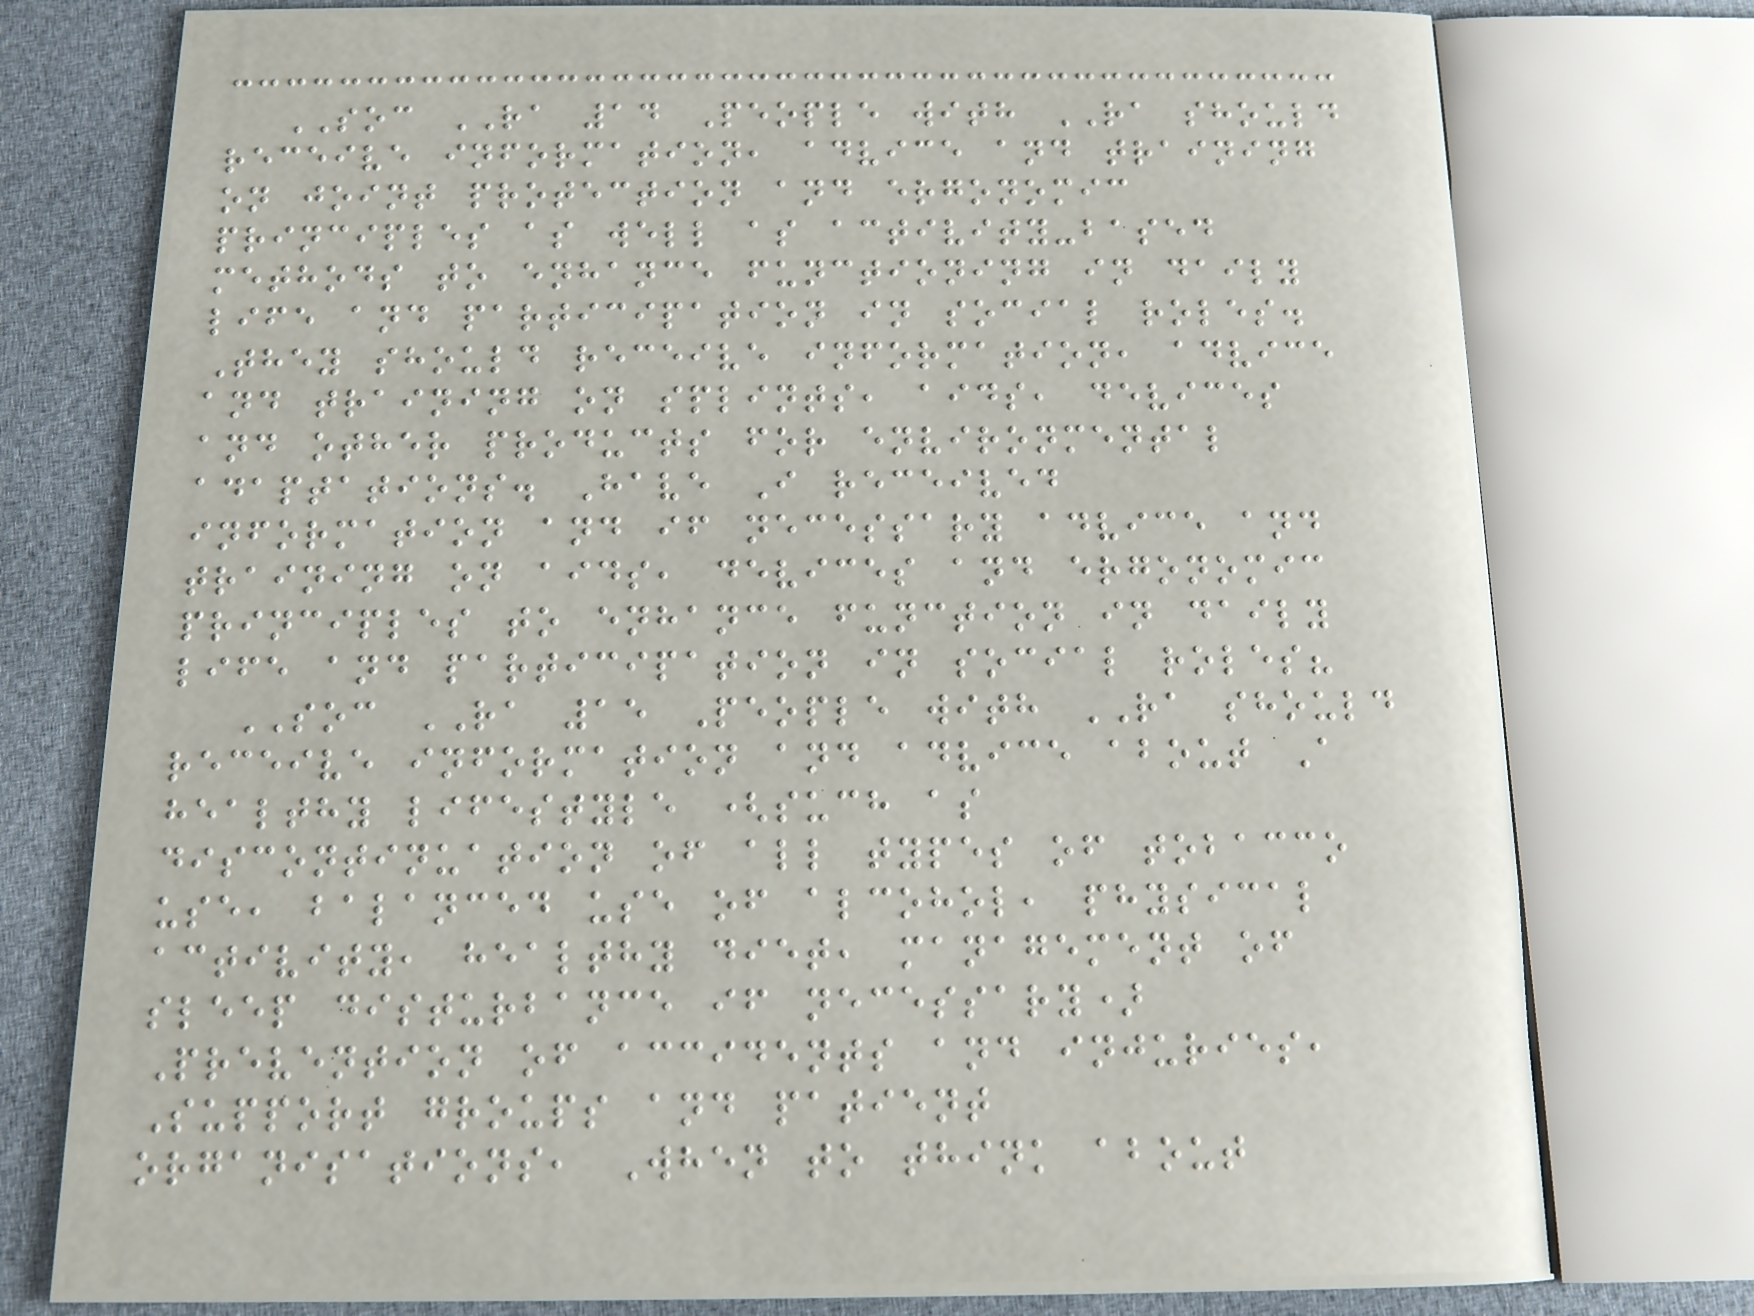SOC RA 14 People with RA should
receive information, advice and training
on joint protection and ergonomic
principles as well as activity-based
methods to enhance functioning in daily
life and participation in social roles.
They should receive information, advice
and training on splints, aids, devices
and other products for environmental
adaptations. Have I received
information and if necessary advice and
training on aids, devices and ergonomic
principles to enhance function in daily
life and participation in social roles?
SOC RA 15 People with RA should
receive information and advice about A
healthy lifestyle (such as
discontinuation of all types of tobacco
use, balanced use of alcohol, physical
activity, healthy diet, management of
sleep disturbance if necessary)
Prevention of accidents and injuries,
Support groups and patient
organisations, When to think about
